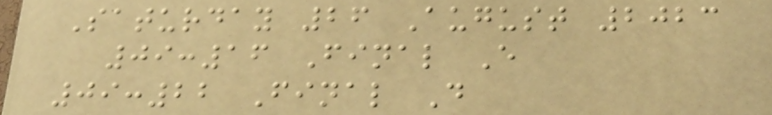Saturday 26 August 2023
09:16 Final E
09:22 Final D
